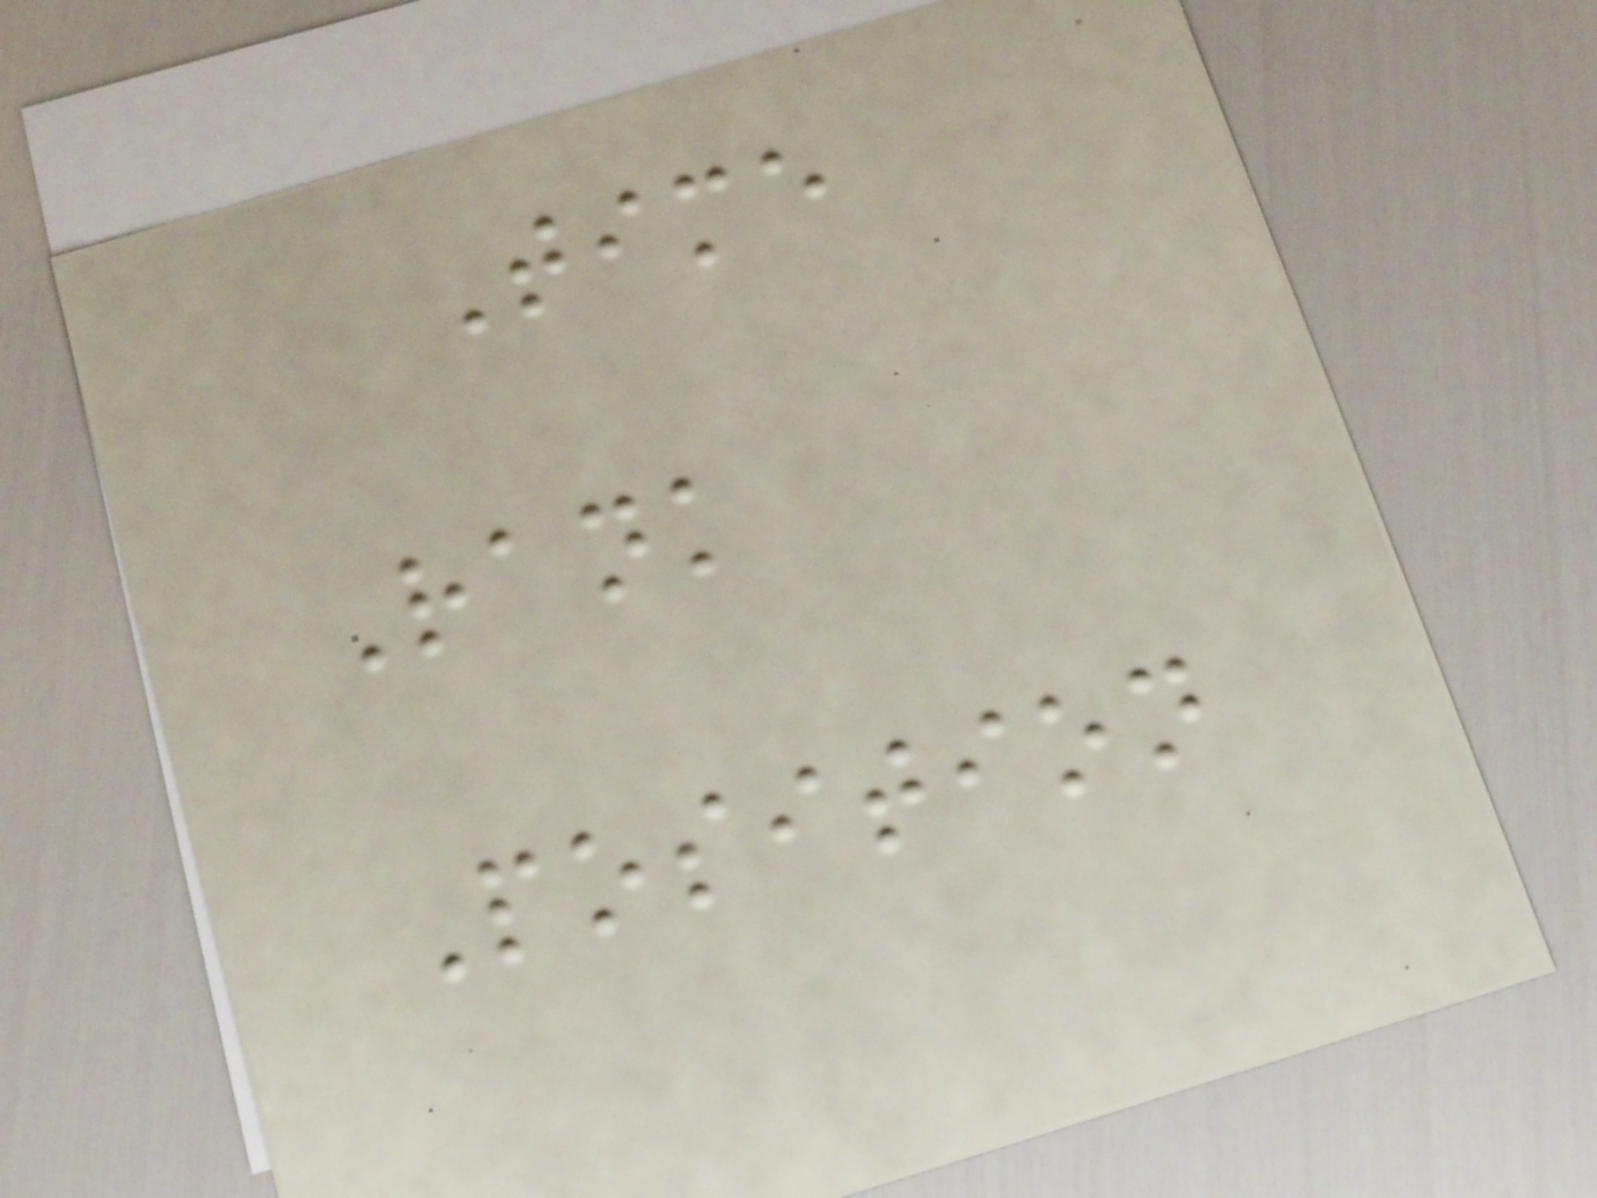Time
Rank
Position
